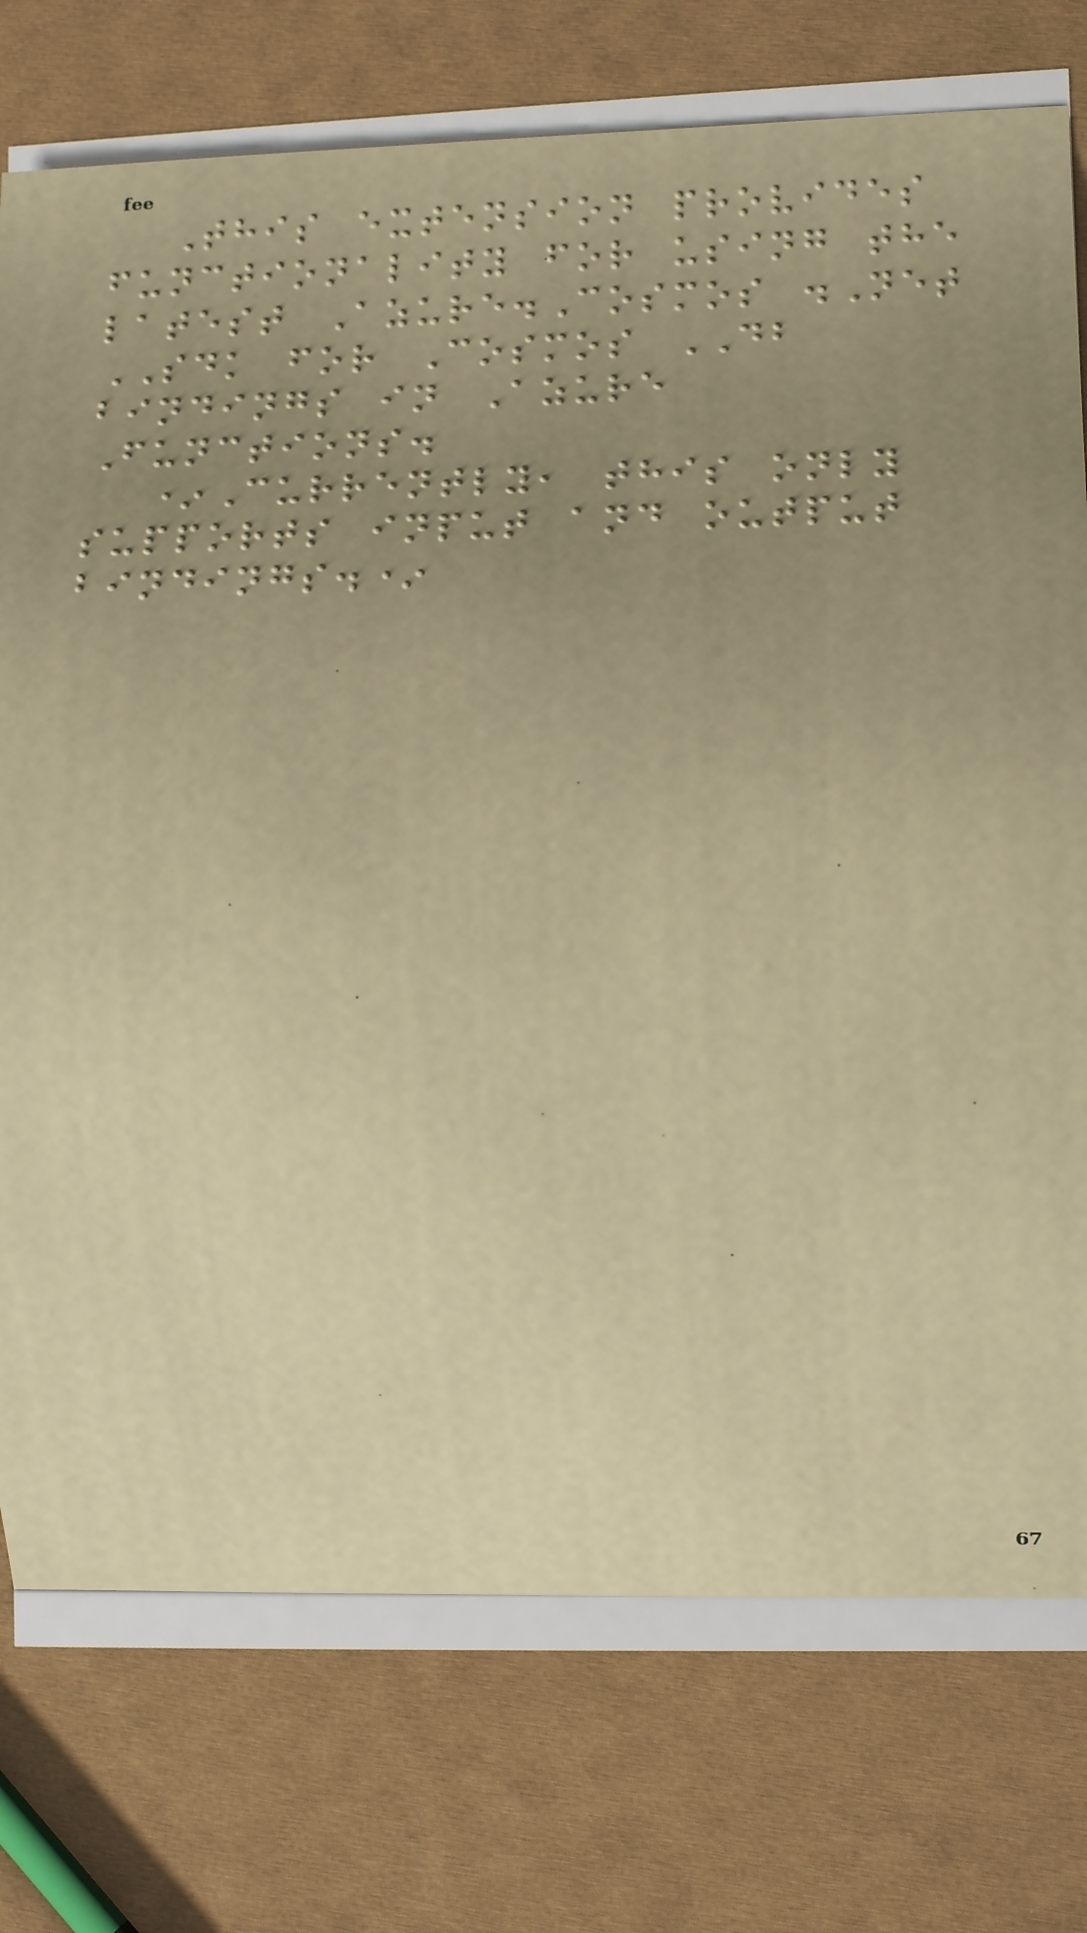This extension provides
functionality for using the
latest Azure.Cosmos .Net
SDK for Cosmos DB
bindings in Azure
Functions.
*Currently, this only
supports input and output
bindings.*
